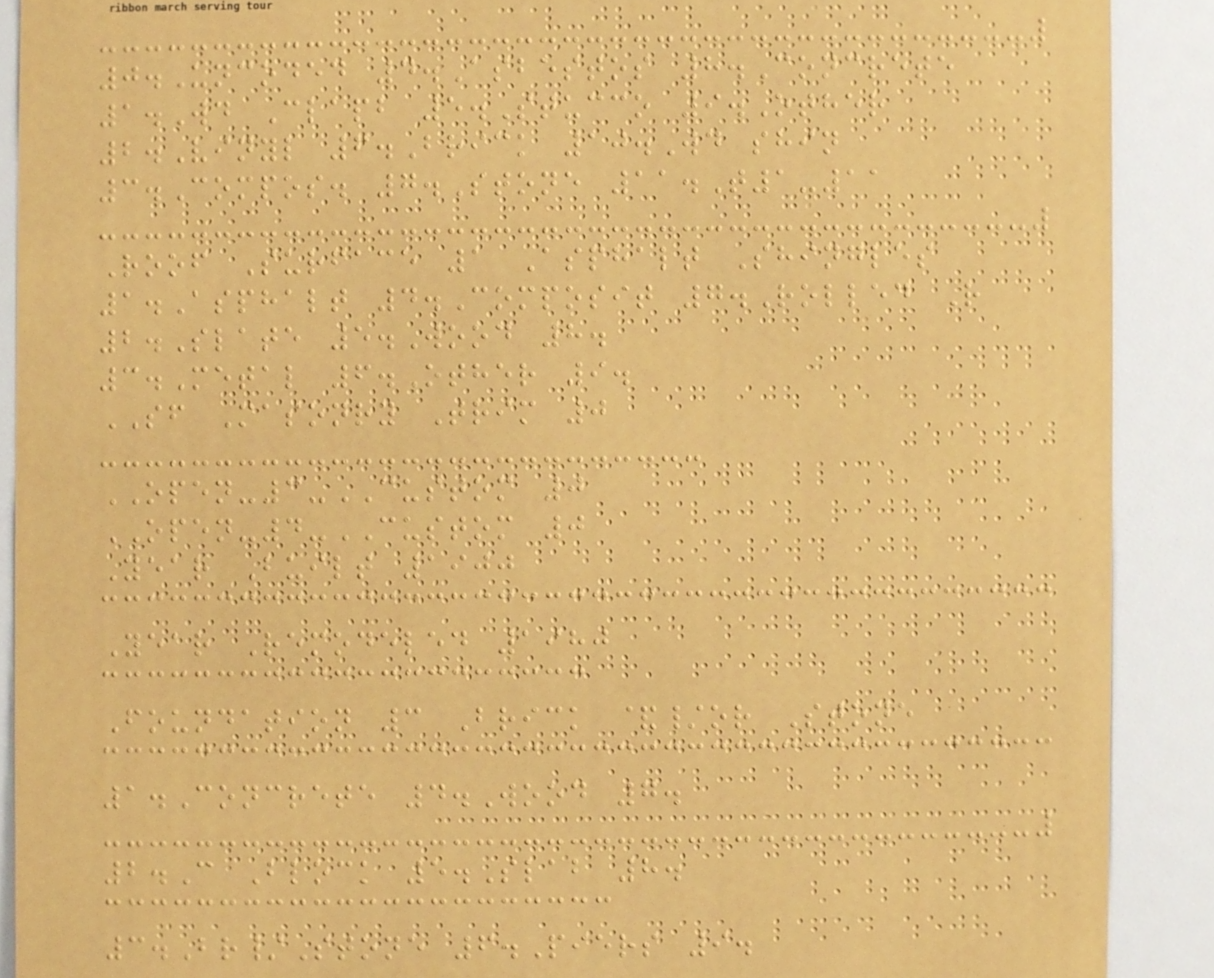0.Uncoded 4.Asbestos 8.Concrete
1.Wd Clapb 5.Stucco 9.Other
2.Vinyl 6.Brick 10.Wd shin
3.Compos. 7.Stone 11.T1-11
Roof Surface 1 Asphalt Shingles
1.Asphalt 4.Composit 7.Rolled R
2.Slate 5.Wood 8.
3.Metal 6.Other 9.
SF Masonry Trim 0
OPEN-3-CUSTOM 0
OPEN-4-CUSTOM 0
Year Built 1900
Year Remodeled 1980
Foundation 3 Brick &/or Stone
1.Concrete 4.Wood 7.
2.C Block 5.Slab 8.
3.Br/Stone 6.Piers 9.
